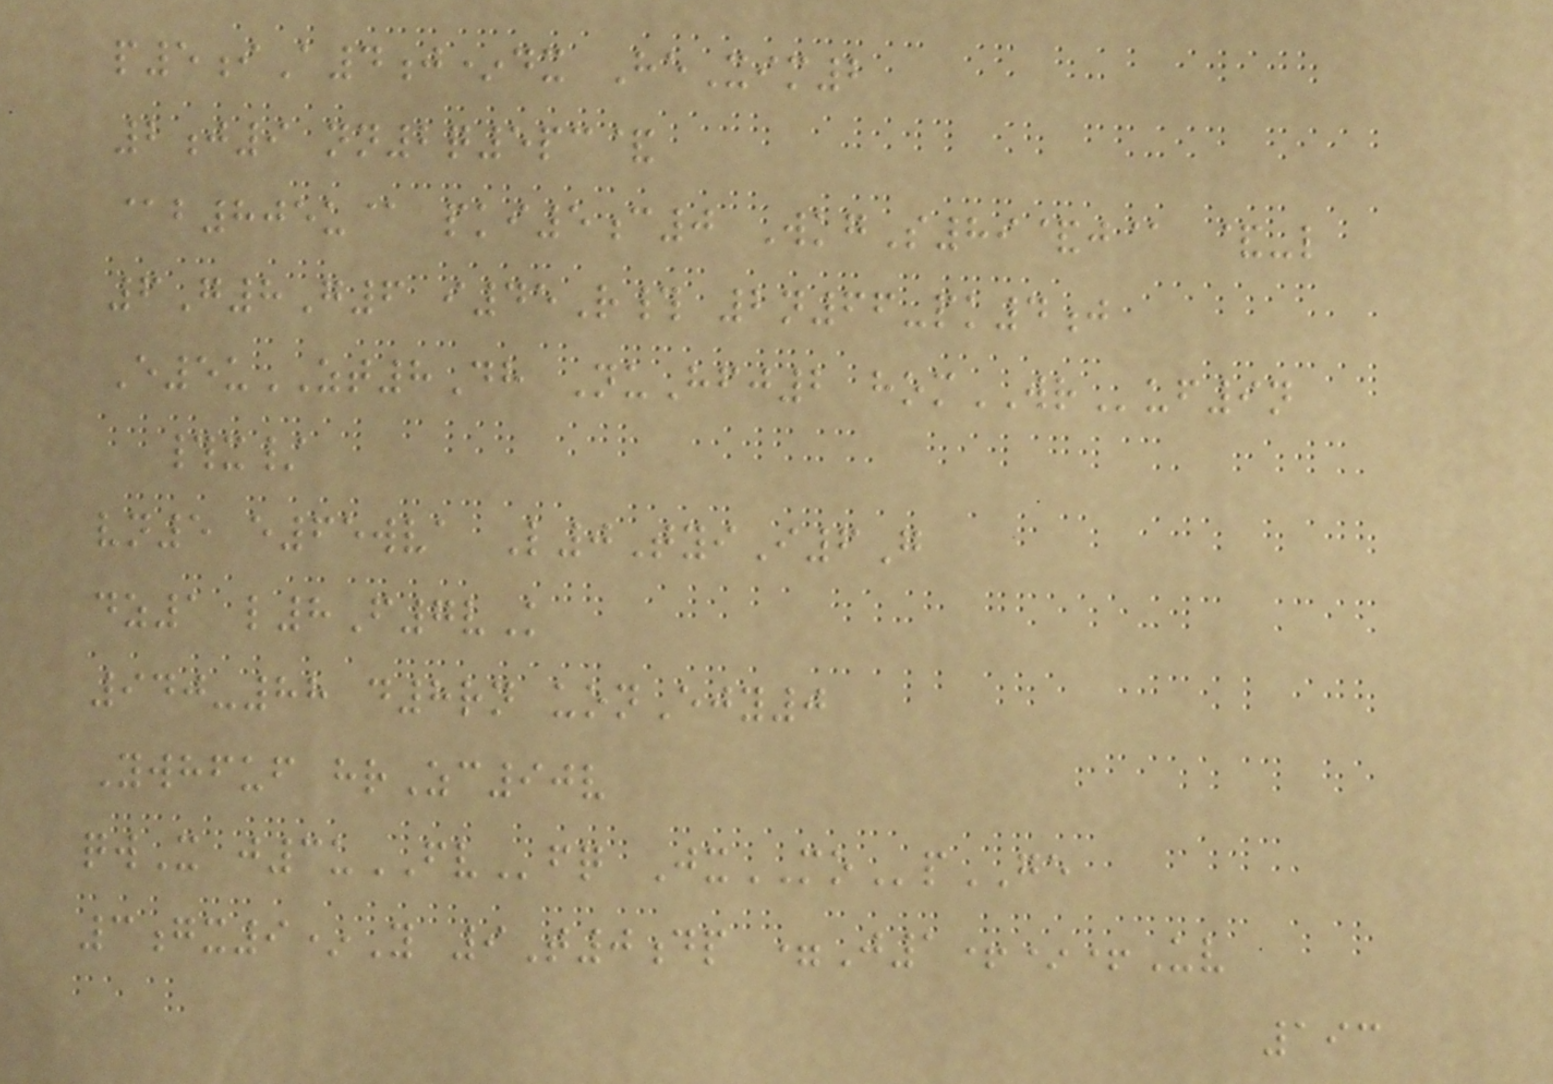p5iA4j*dx HeXim2
2j9 nn2q5pc&
@b805u@ pki5c0 WkgS89&j@ &-l
6G8G6 i45R# 2n66-pk4j
E5uZT8Dh NuHfj2 homWRuf9n
#x/
vn5 e65wva L0TyiI6G
dz1 l8F7vK
940-88 d8rn uonEjy0
Ywhfuf hrZc90v
qwX j3uFVfq JxMOpGE
3gx9*Y 9T0dp =J1+*+Uv
193
